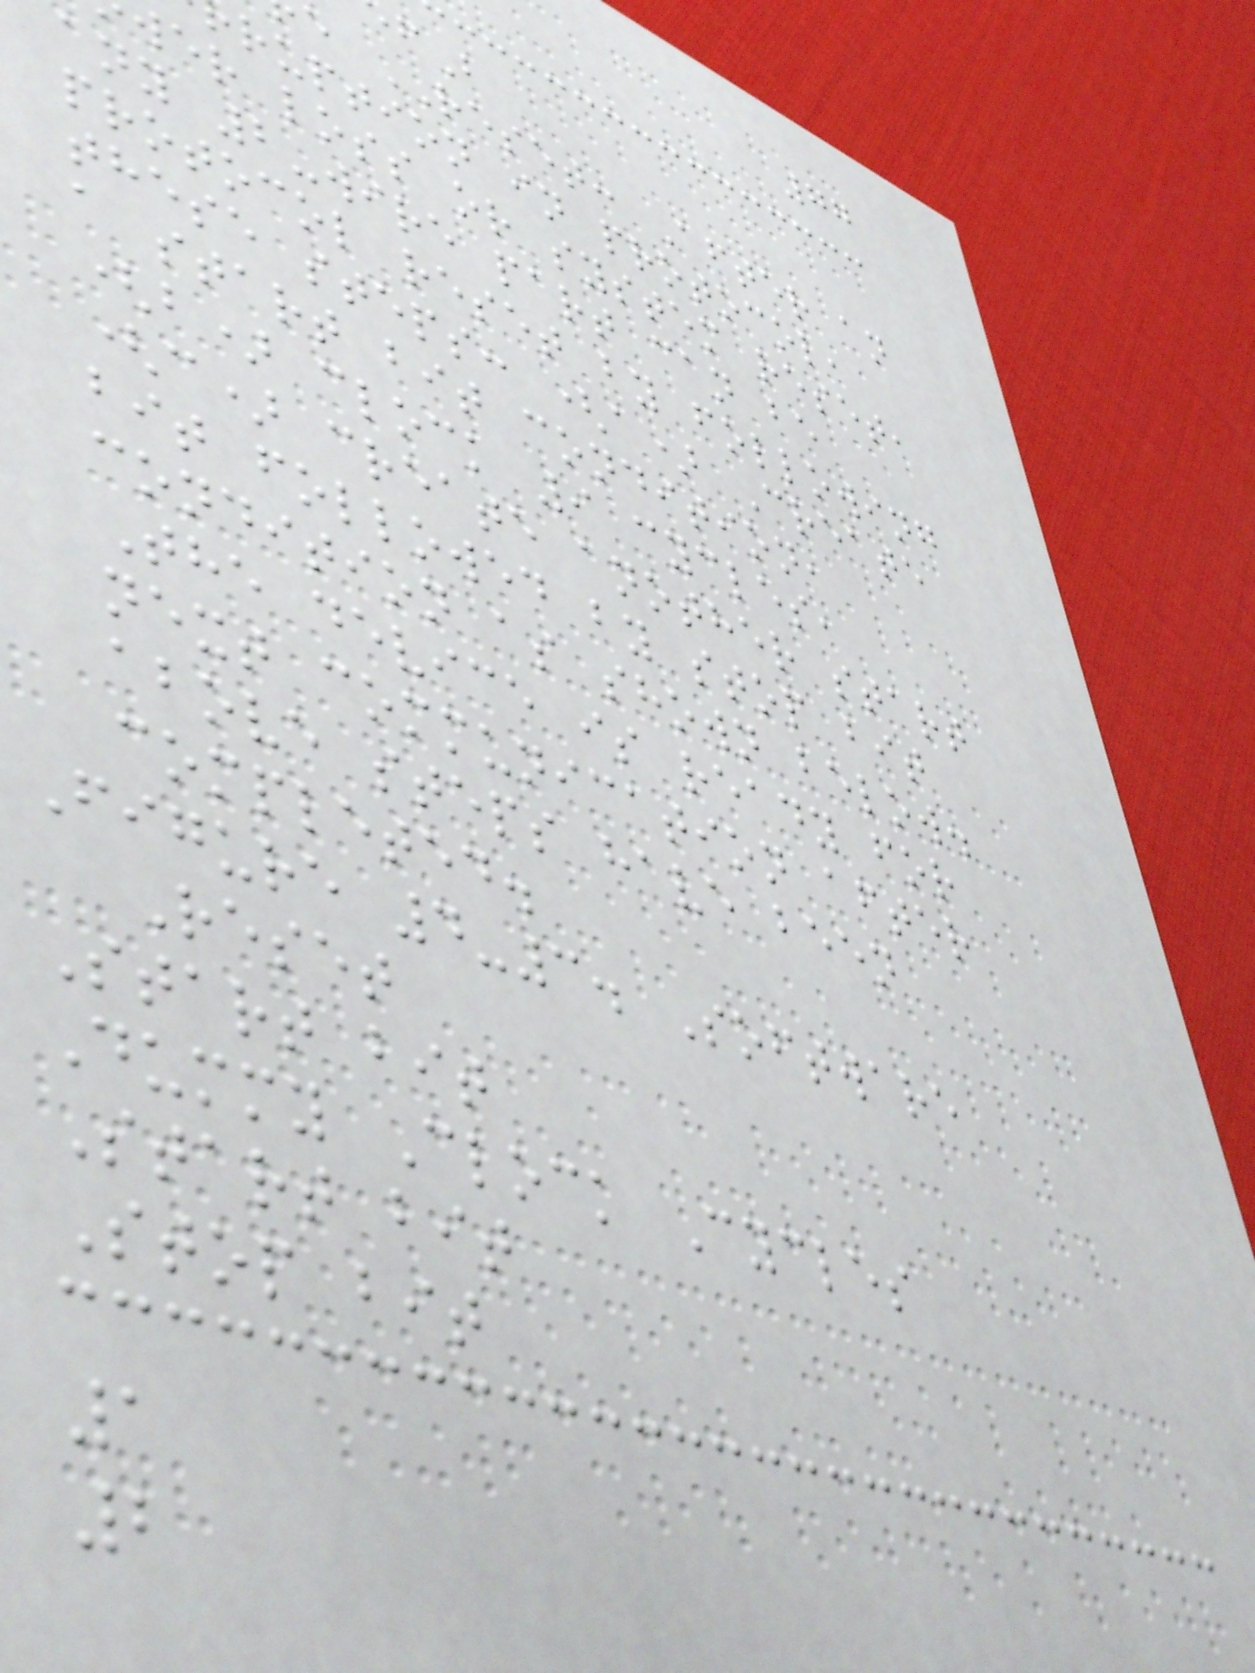77
e RESET: After an
ruption in protocol,
wer loss or system reset,
any 2-wire part can be
protocol reset by following
these steps: (a) Create
a start bit condition,
(b) clock 9 cycles,
(c) create another start
bit followed by stop bit
condition as shown below.
The device is ready for
next communication after
above steps have been
completed.
Figure 4-3. Software
Reset
Start bit
Dummy Clock Cycles
Start bit
Stop bit
1
2
